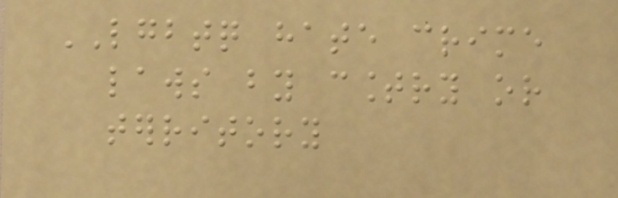LGBTQ hate crime
laws by country or
territory
